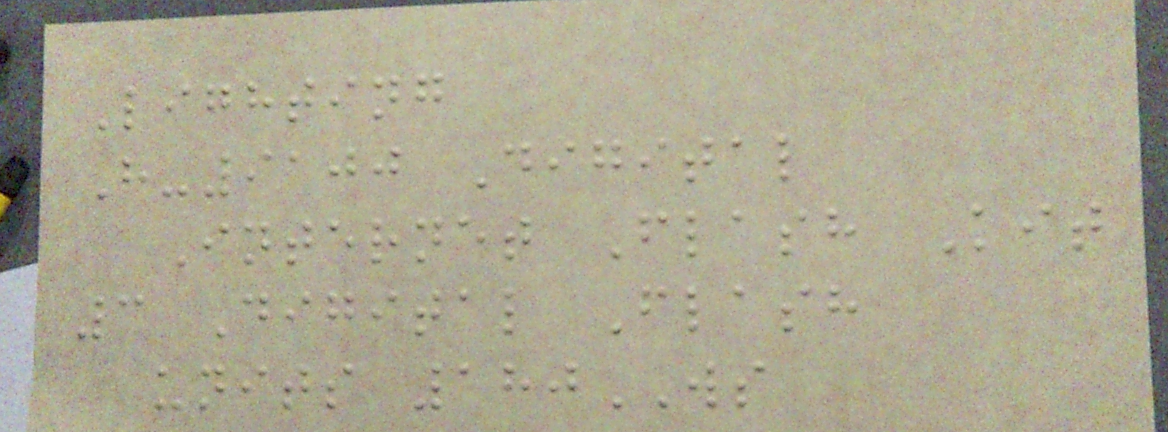Lighting
H-9100 Digital
Internet Flash Kit
3 Digital Flash
units 180WS
